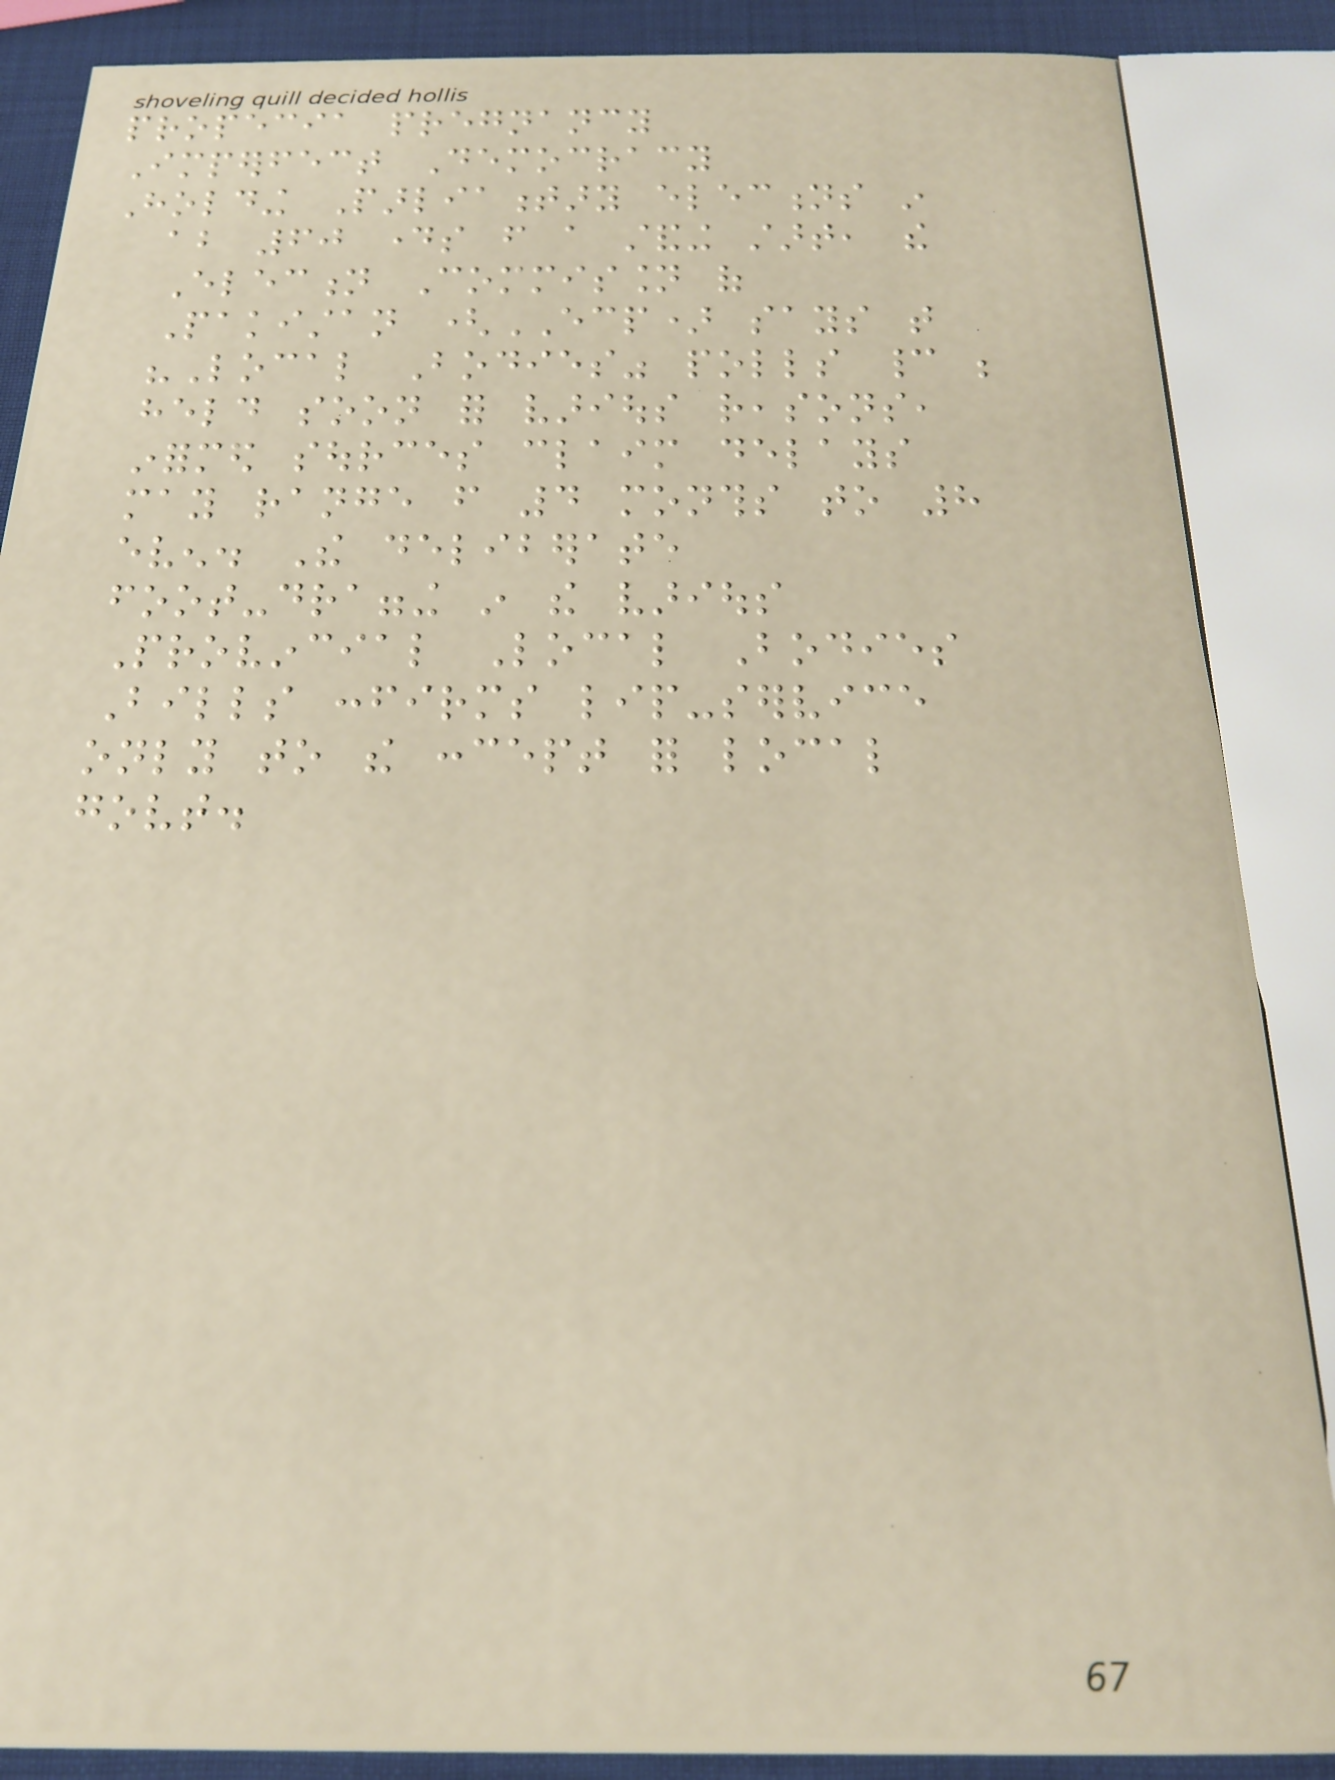propecia pregnancy
Imperfect Democracy
Holding Parliamentary elections in
about 60 days from a standing start, the
Election Commission of
Pakistan (ECP) says that
"Local Bodies" polls cannot be
held soon for various reasons,
informed sources claim delays
may range from 4 months to 8
even. The deliberate
foot-dragging in the various
Provincial Local Bodies
Bills confirms lip-service
only to the concept for local
govt.
